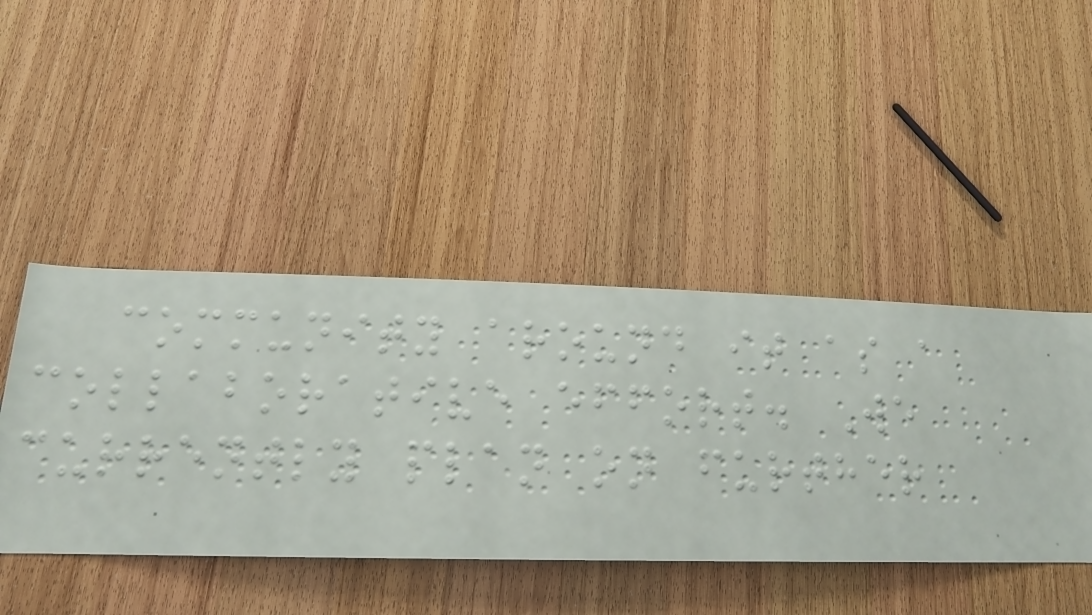community around it as a
collaborative effort. We
currently plan on further
